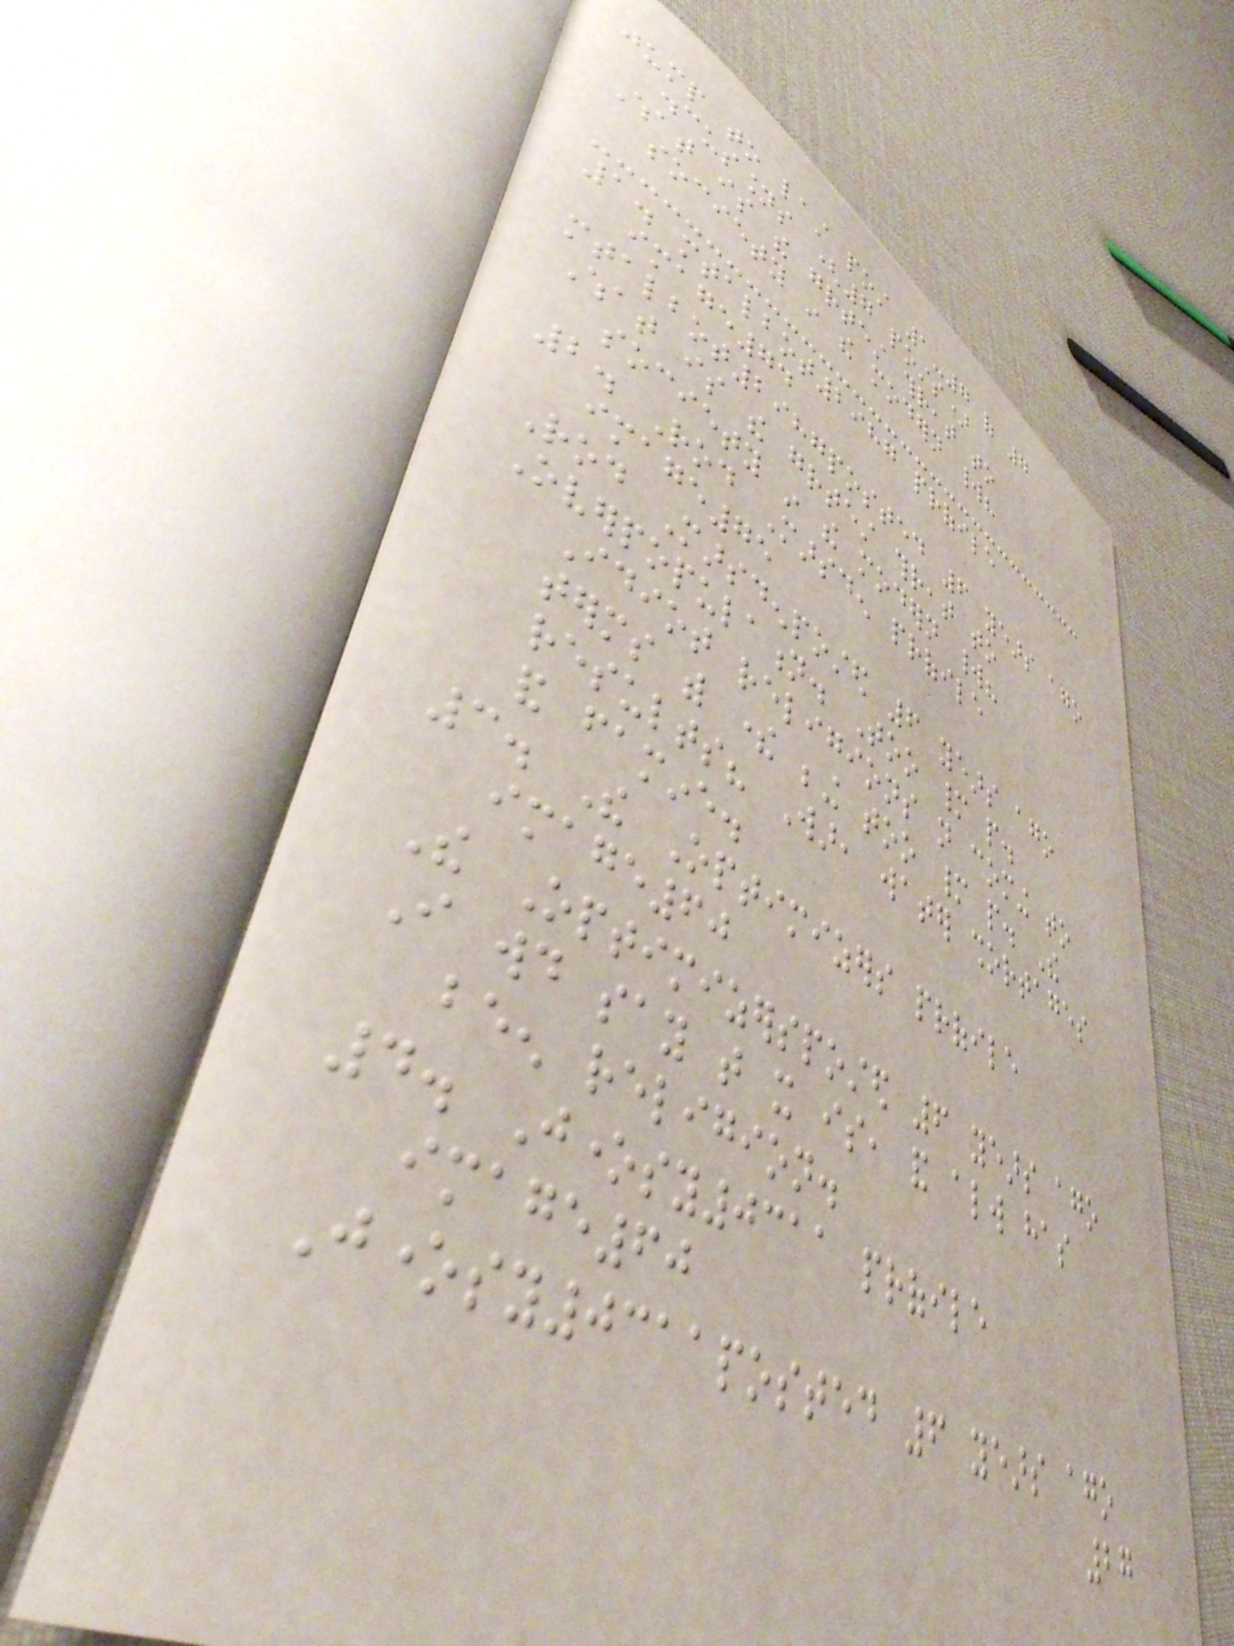jump to last post 1-7 of 7
discussions (7 posts)
What is the greatest threat to
society in the modern world?
1. mtalbot2987 profile
image74
mtalbot2987posted 6 years ago
What is the greatest threat to
society in the modern world?
2. Rod Marsden profile
image75
Rod Marsdenposted 6 years ago
Overpopulation. Too many people.
Idiot religions not coming to
terms with there being too many people. The
results? War, water shortages
and famine.
3. The Optimizers profile
image60
The Optimizersposted 6 years ago
I would say that it is, and always has
been religion.
4. Jonesy0311 profile
image60
Jonesy0311posted 6 years ago
27
